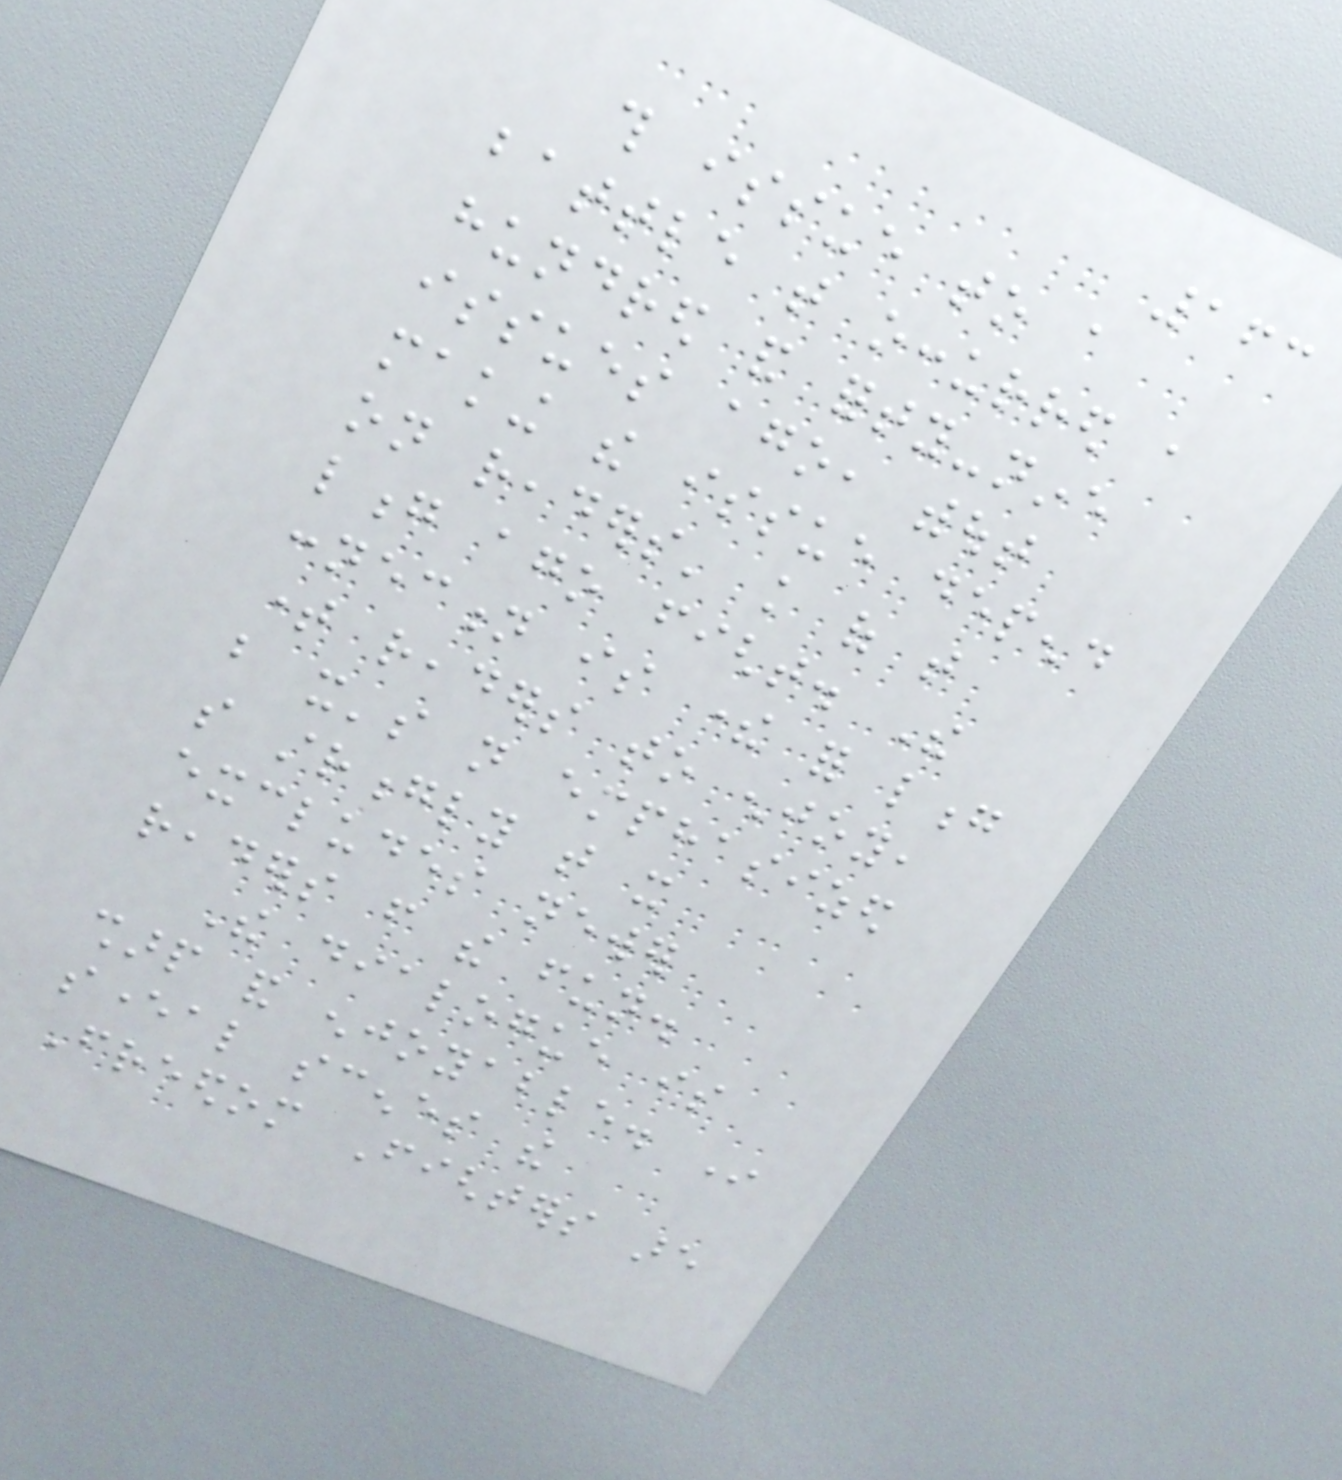163
this issue to a
battle that occurred a
hundred and forty-nine
issues ago, without
making the issue depend
on readers' knowledge of that
long ago fight. The
connection is there for long
time readers to enjoy,
but it's not emphasized
so strongly that it
excludes newer
readers from the fun.
The dialogue is
sharp and enjoyable. In
several scenes the
Freedom Fighters are
